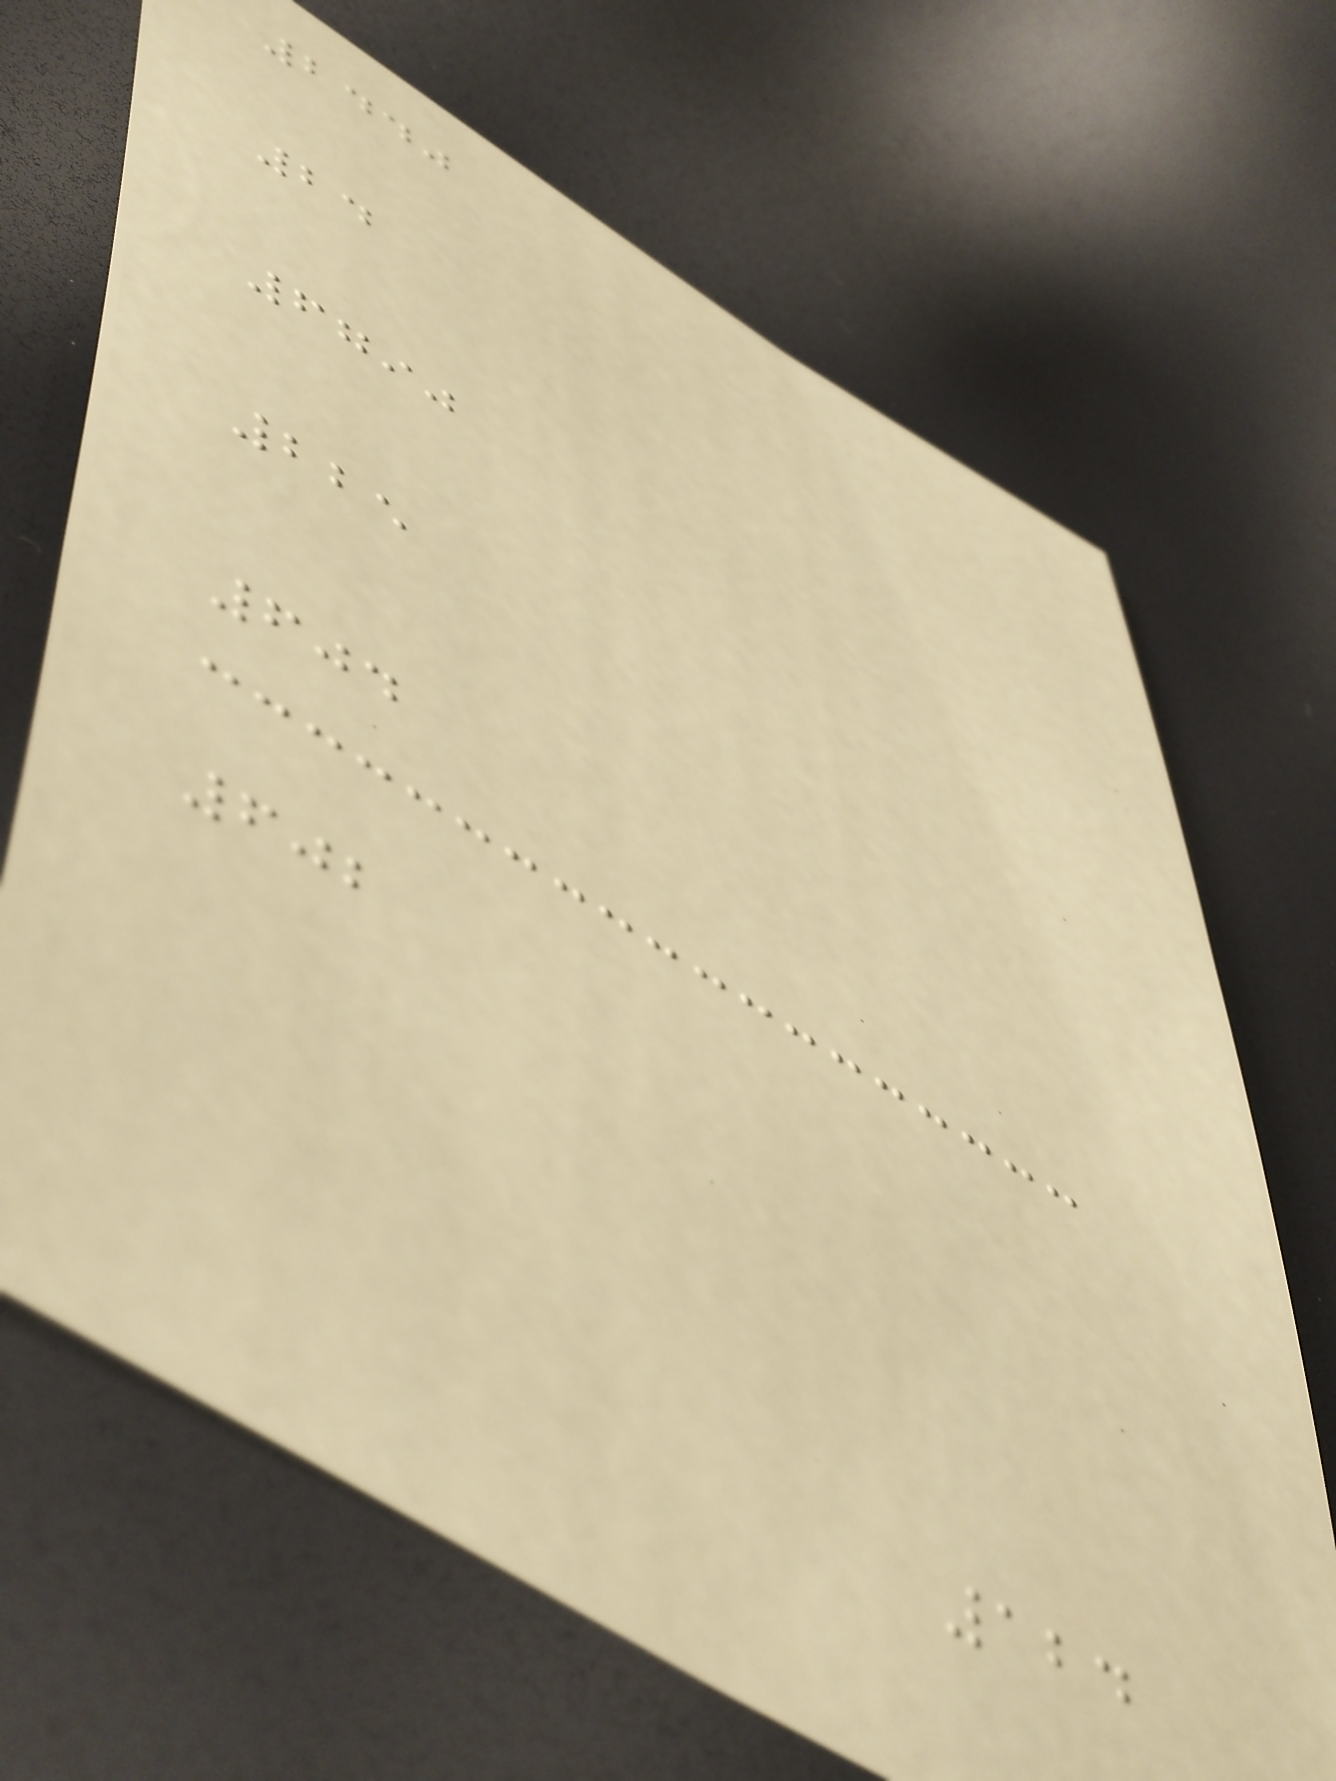2440
24
6790
225
604
602
124
